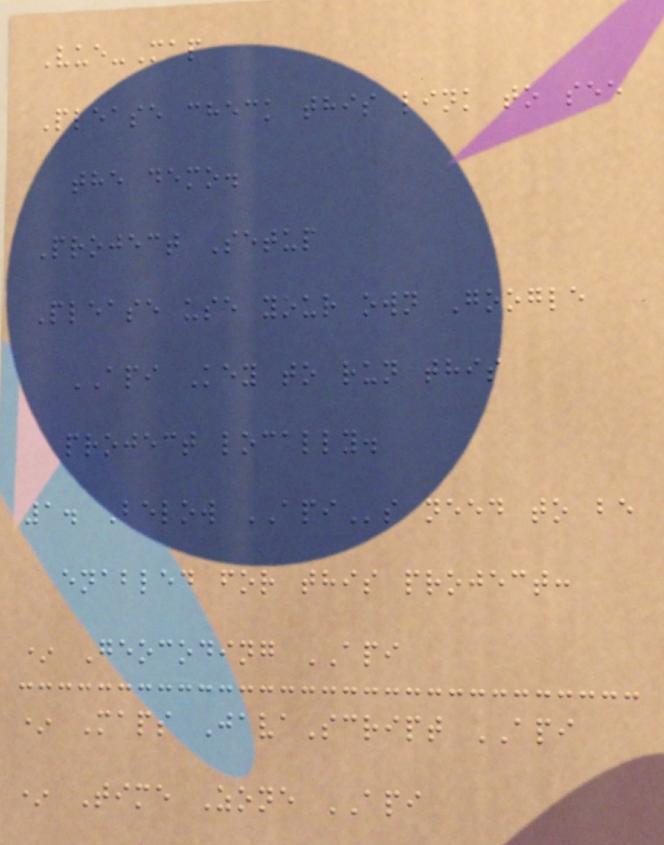Vue-Map
Please check this link to see
the demo.
Project Setup
Please use your own Google
API Key to run this
project locally.
1. Below APIs need to be
enabled for this project:
* Geocoding API
* Maps JavaScript API
* Time Zone API
